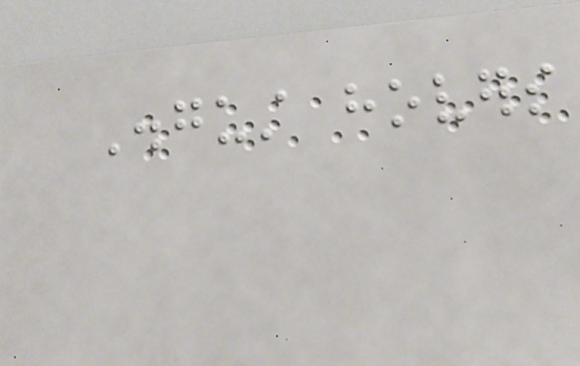Disgust hovers
